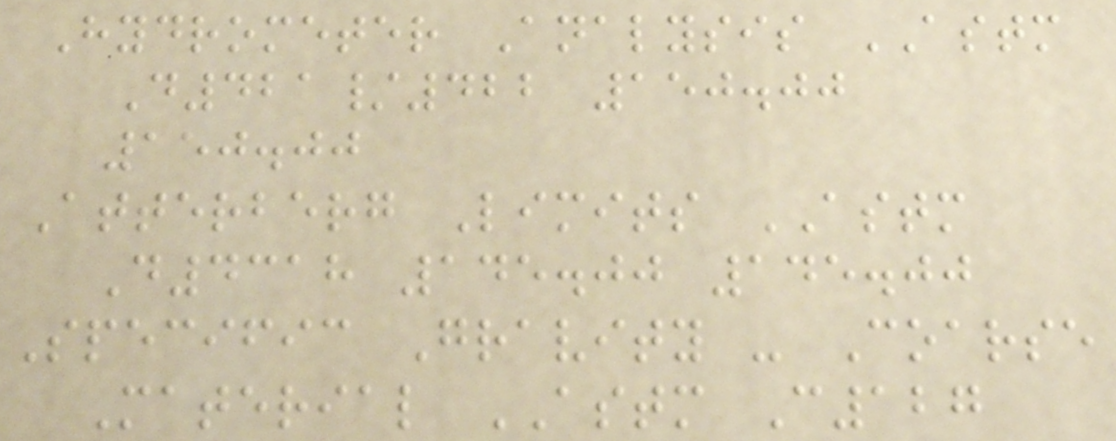Hydrometer Analysis ASTM
D421/422 150.00
150.00
Atterberg Limits ASTM
D4318 145.00 145.00
Specific Gravity - Coarse
Material ASTM C127
